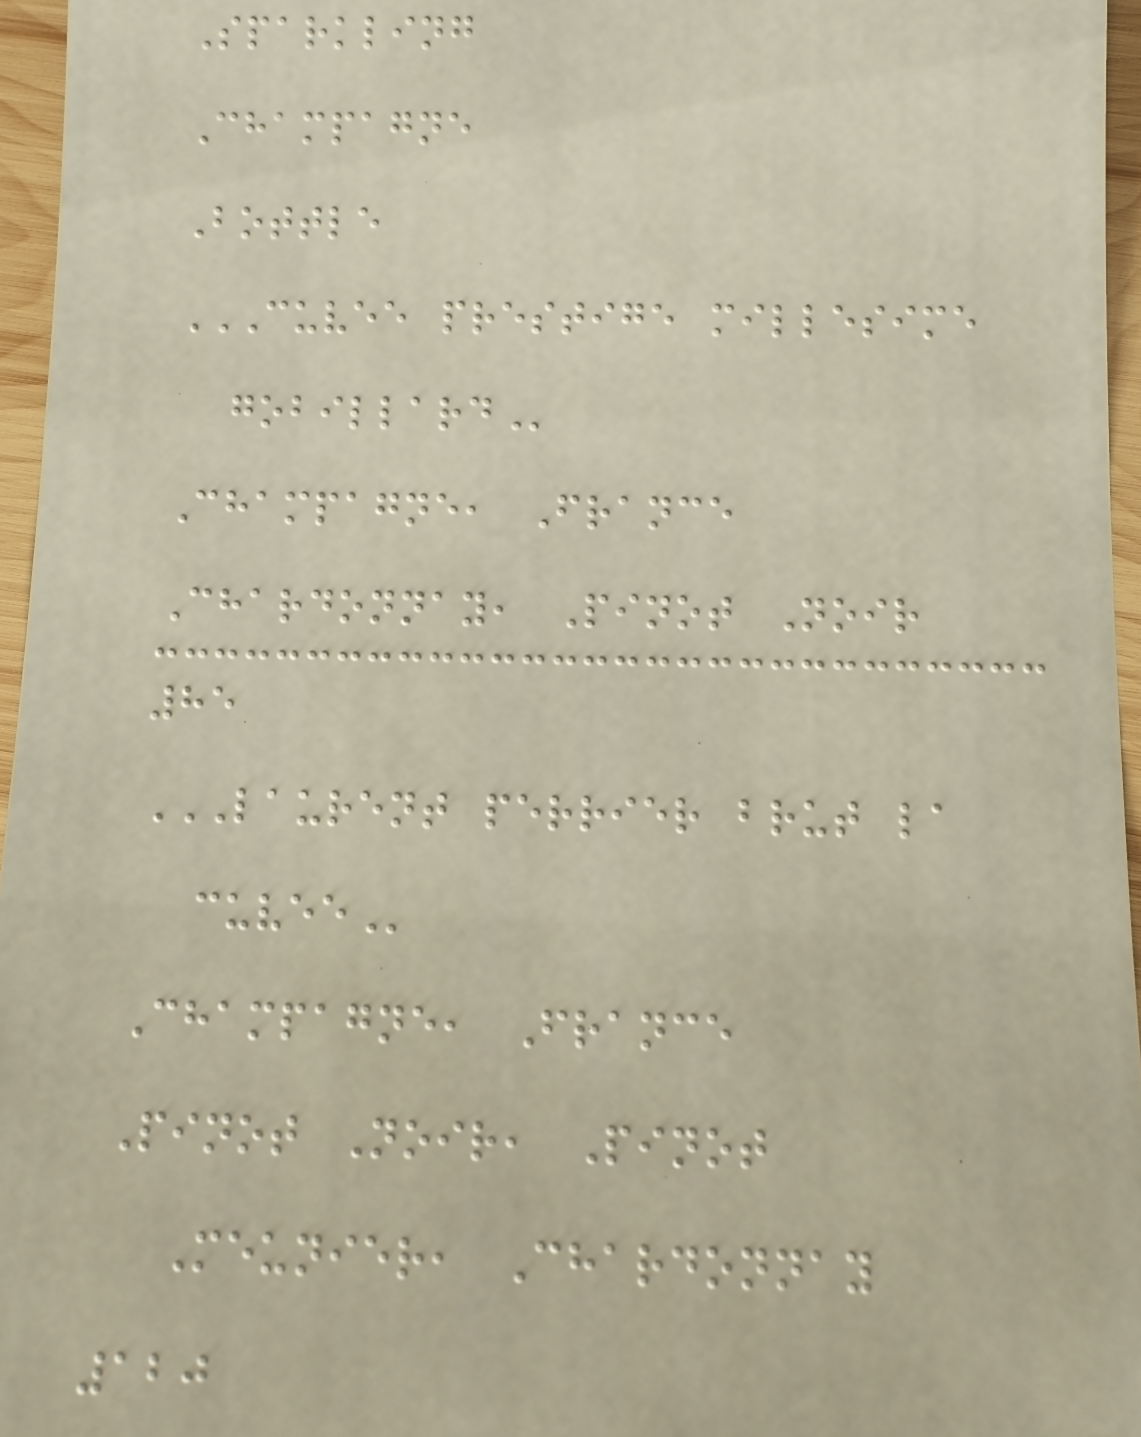Sparkling
Champagne
Bottle
CUVEE PRESTIGE MILLESIME
GOBILLARD
Champagne, France
Chardonnay, Pinot Noir
85
LAURENT PERRIER BRUT LA
CUVEE
Champagne, France
Pinot Noir, Pinot
Meunier, Chardonnay
120
